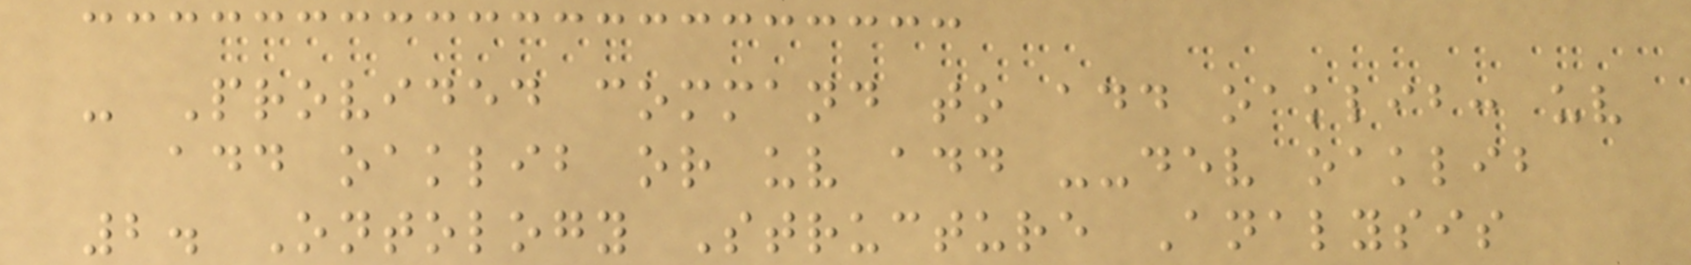- Provided command to add oaklib: uv
add oaklib or uv add --dev oaklib
2. Ontology Structure Analysis
